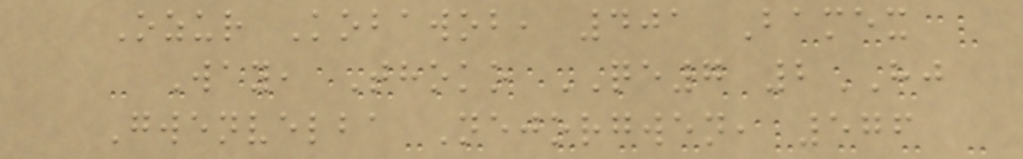Ozur Kobawob, 401 Bamex
Way, Thoko QE7 2HJ
Gwenvelba Nejorgwen, 576
